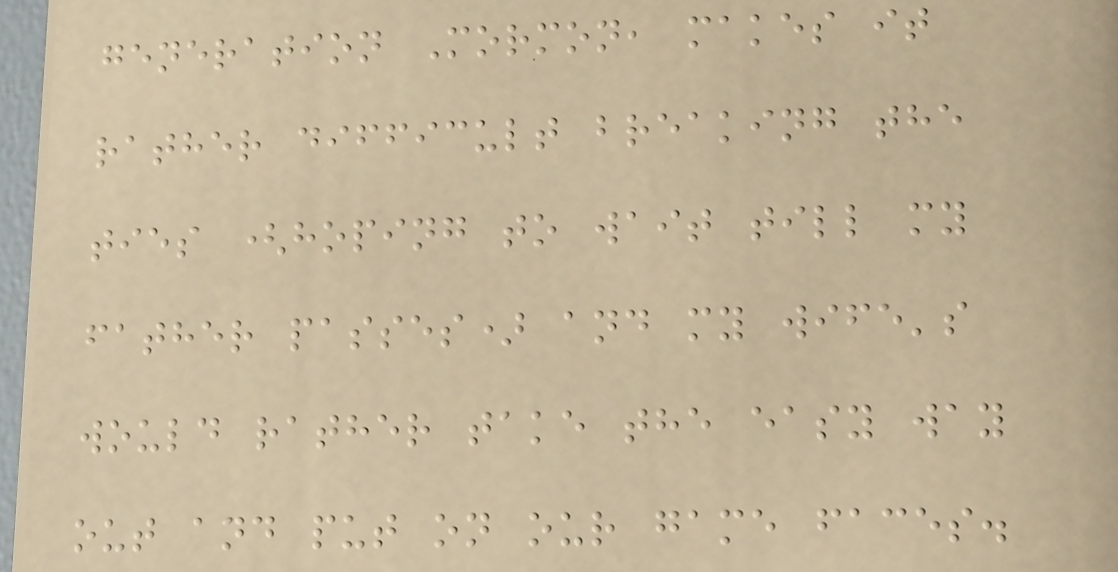generation Mormon, makes it
rather difficult breaking the
ties (hoping to wait till my
father passes) and my wife's
would rather take the easy way
out and put on our game faces.
